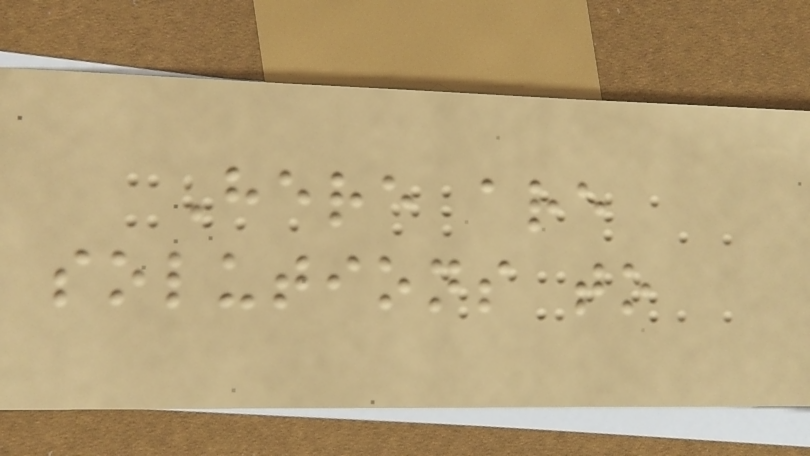Here are
solutions to
